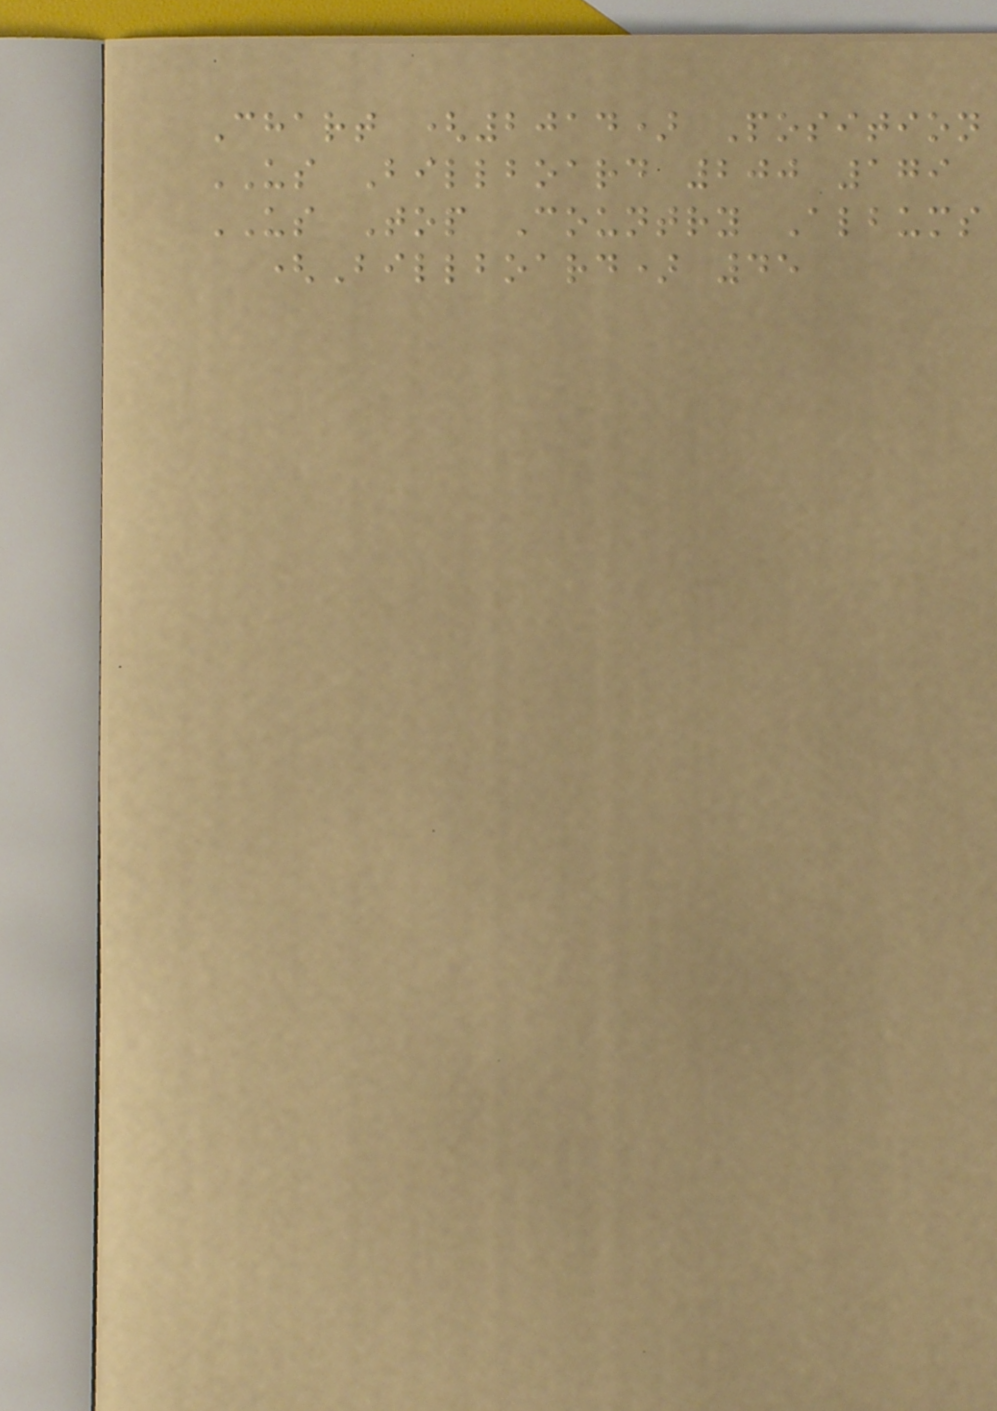Chart (2014) Position
US Billboard 200 179
US Top Country Albums
(Billboard) 45
